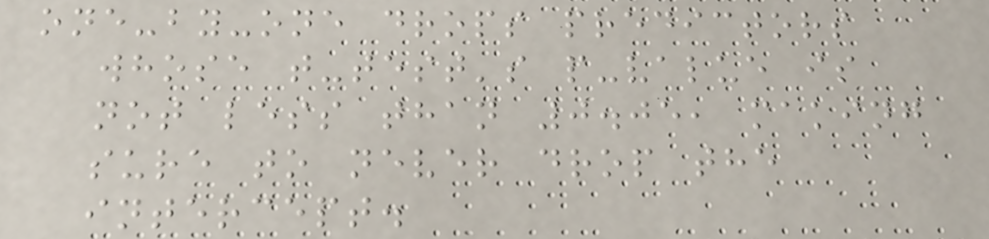one-by-one drops predictors
whose t-test's p-value is
not less than 0.05, making
sure to never drop the
intercept.
